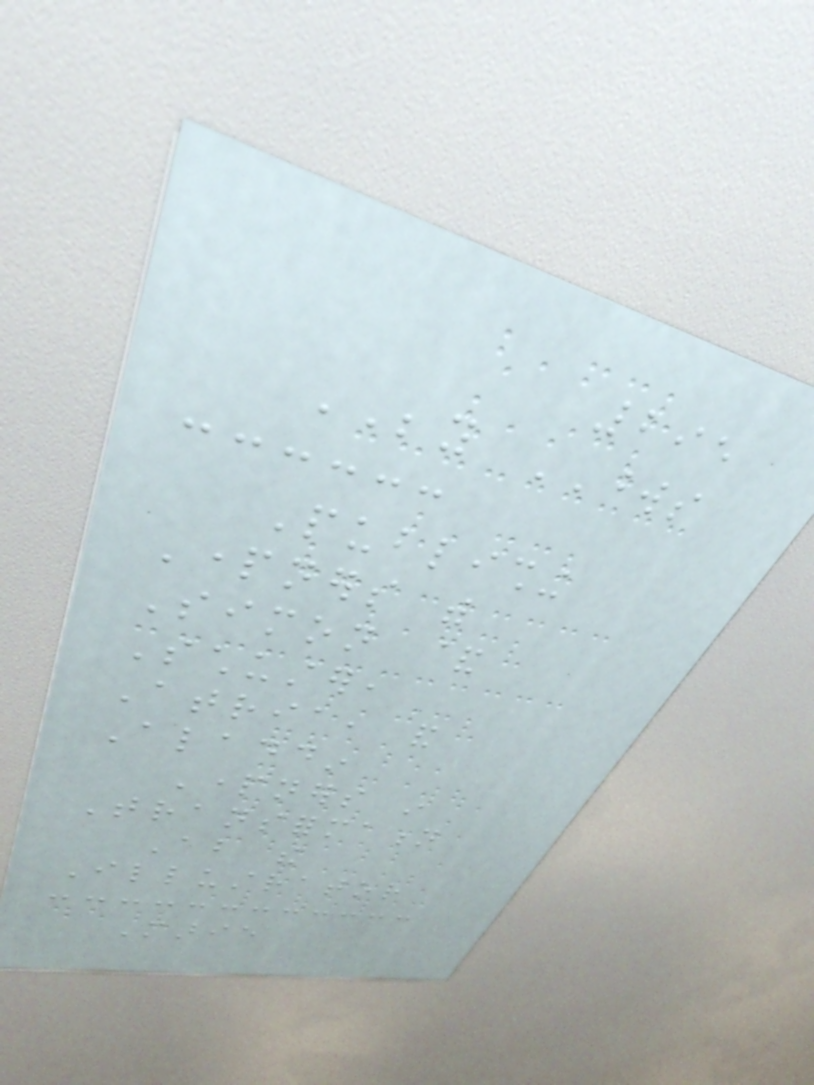295
BEYOND WORDS
Publishing
Partners with
Simon &
Schuster,
Atria, and
Aladdin
Partners in
Transformation
About the
Illustrator
Marie
